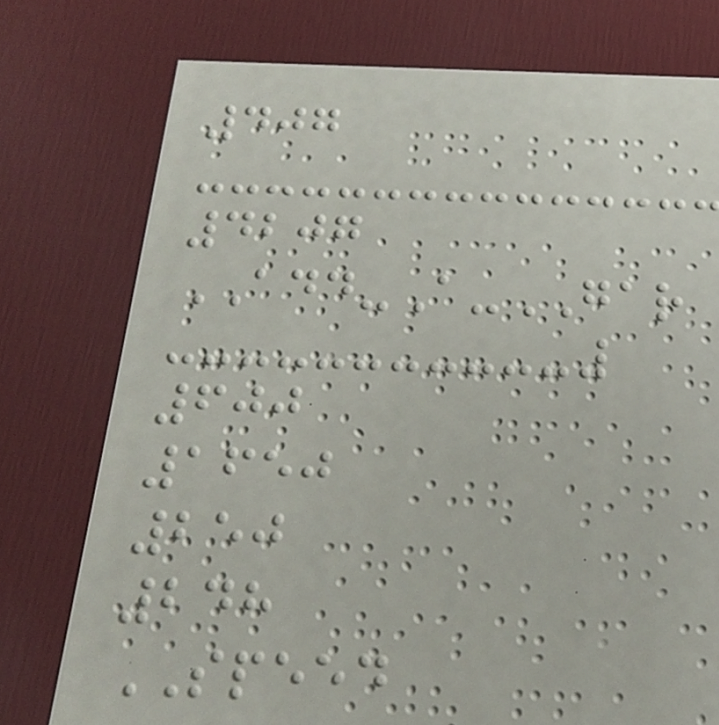407
4207
ADD-A-GAR
600
1650
250
248
SPEED
